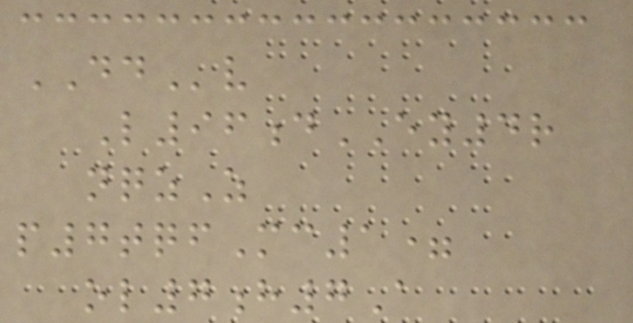DDv
L96dEY4r
nqzZ
p7tqfMc1=
ol7h7A
